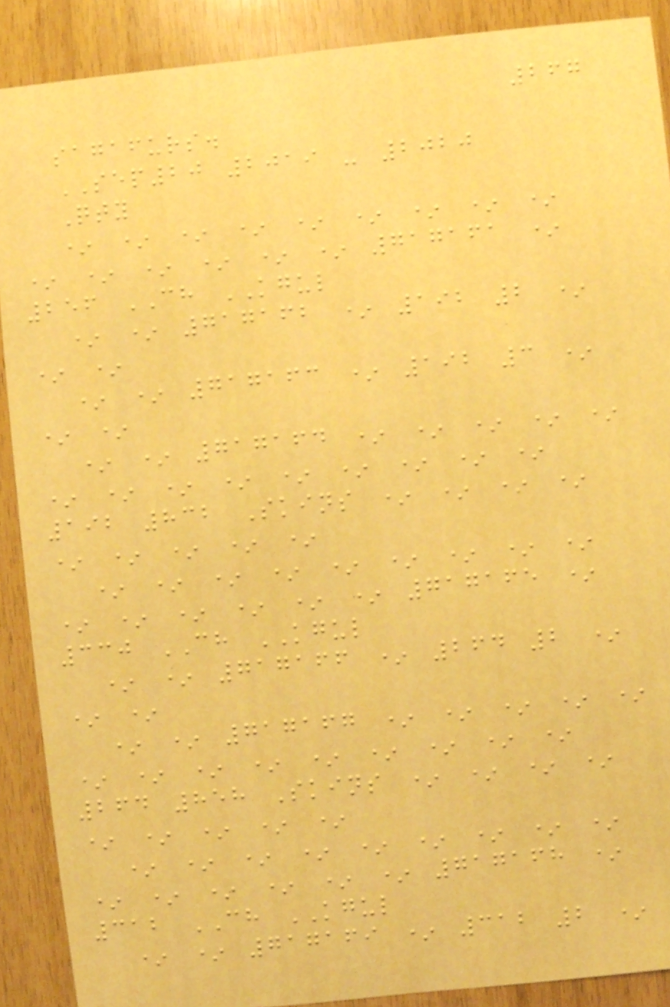267
sagafurs.
SEP20 2019 - 2020
Qty
* * * * * * * * *
* * * * * * 717161 *
256 CH KGUL
* * 717162 * 192 2 *
* *
* * 717163 * 192 3 *
* *
* * 717164 * * * * *
* * * * * * * * *
192 832 Skins * * * *
* * * * *
* * * * * * * * *
* * * * * * 717165 *
330 CH KGUL
* * 717166 * 264 2 *
* *
* * 717167 * * * * *
* * * * * * * * *
264 858 Skins * * * *
* * * * *
* * * * * * * * *
* * * * * * 717168 *
312 CH KGUL
* * 717169 * 312 2 *
